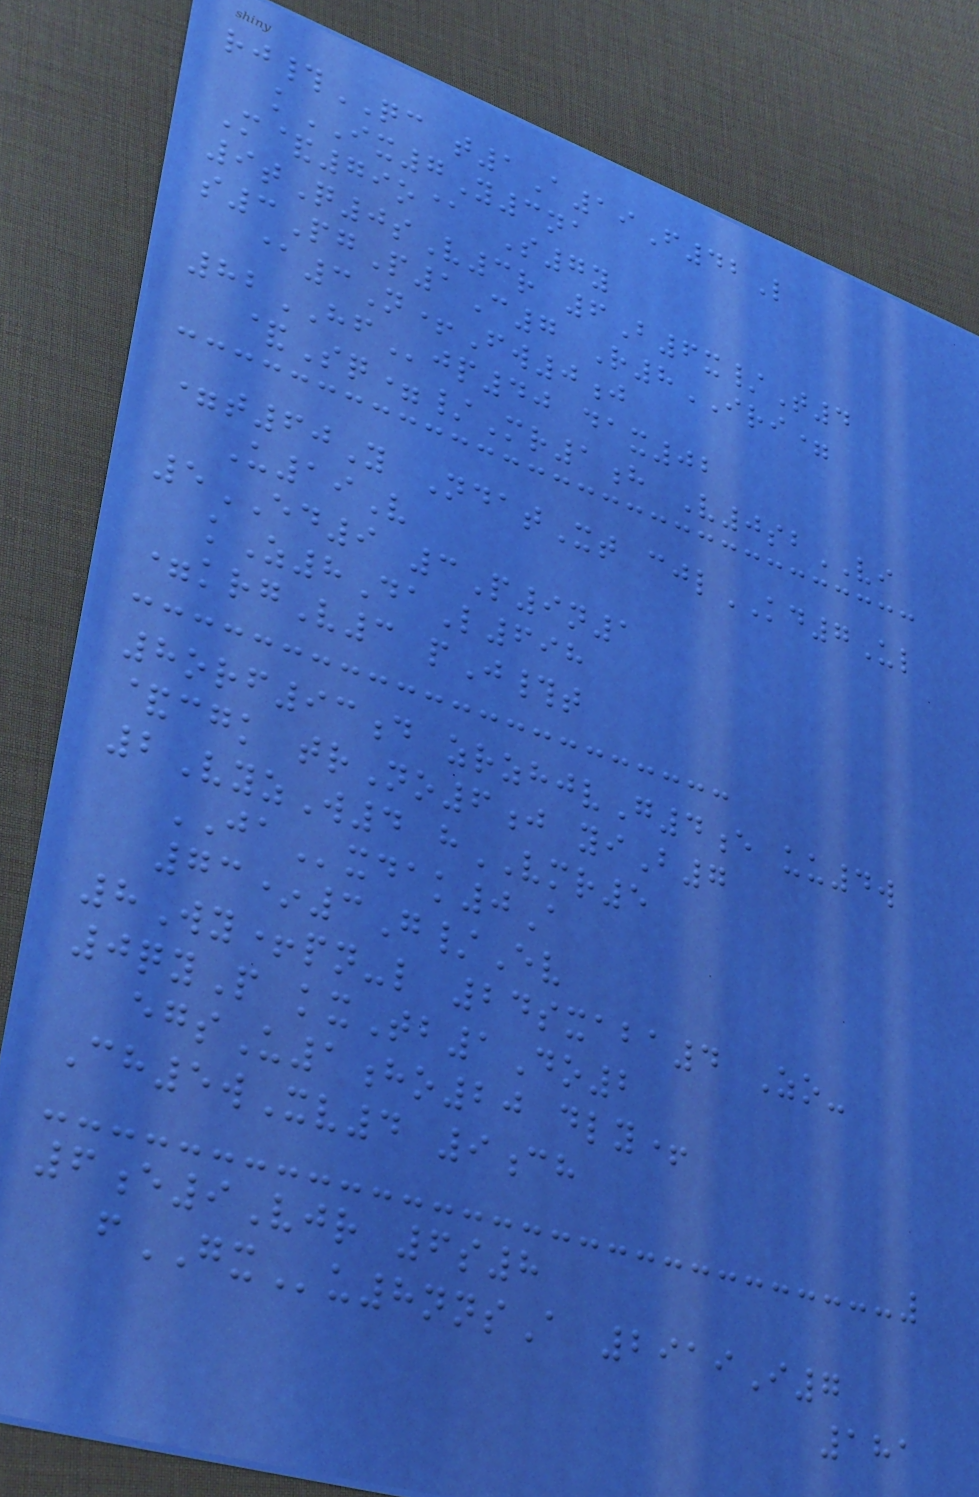rj#QC t1A19F42L
kIX7Y3na
M&79o@ S7y
9tQ0sV3r 6B6x/T4
s3PgP1C7 R8IRI=
@3N+Fw0j
82HFjp40 dax02
&Sq=/Mr1h V0sbVI
=t60Y NdatXt cjlKD7Ul
U19V
5ED9 3P9n1
kZ8DaL698
=krgV3 pJ#t
8orf93d zrzhjvG4e uu4w
&cgk trNo6j yiB7
2VyzW4 hVMR5
JAxdak0A
73*3G/Ev
8Wy+pn-l 24sxaba4 Zo-
0qyP kxTb1Do2
egsU1ho20 dly+
Ch5wXv4 9ch
6e9Vjr 6s8
fGXu8nnsA 2919I7
181
